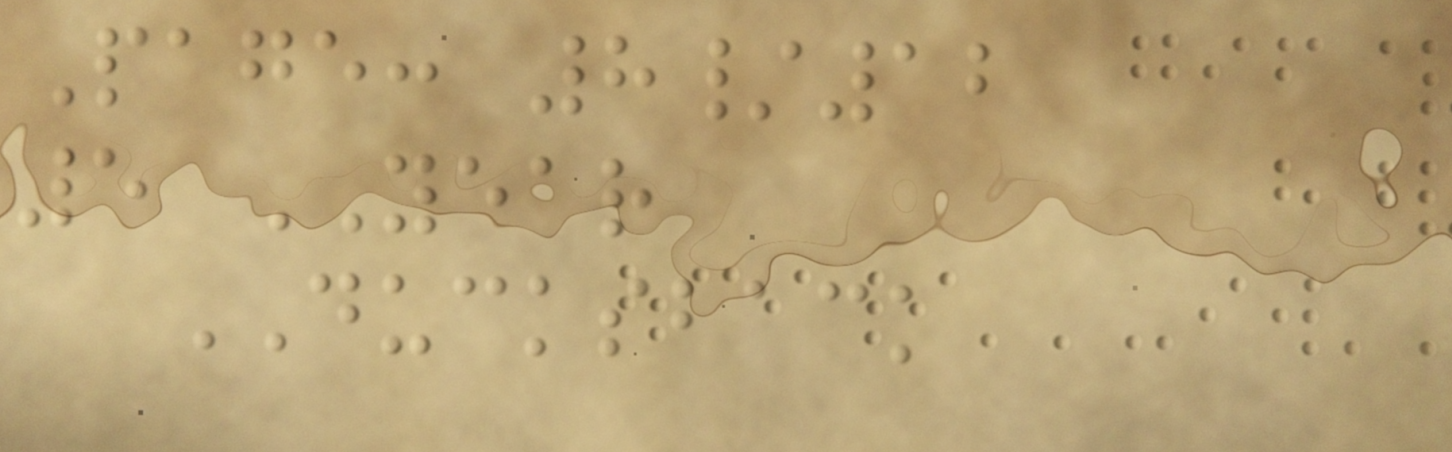Page: 8/12
5 YEAR
DUCKSBACK
